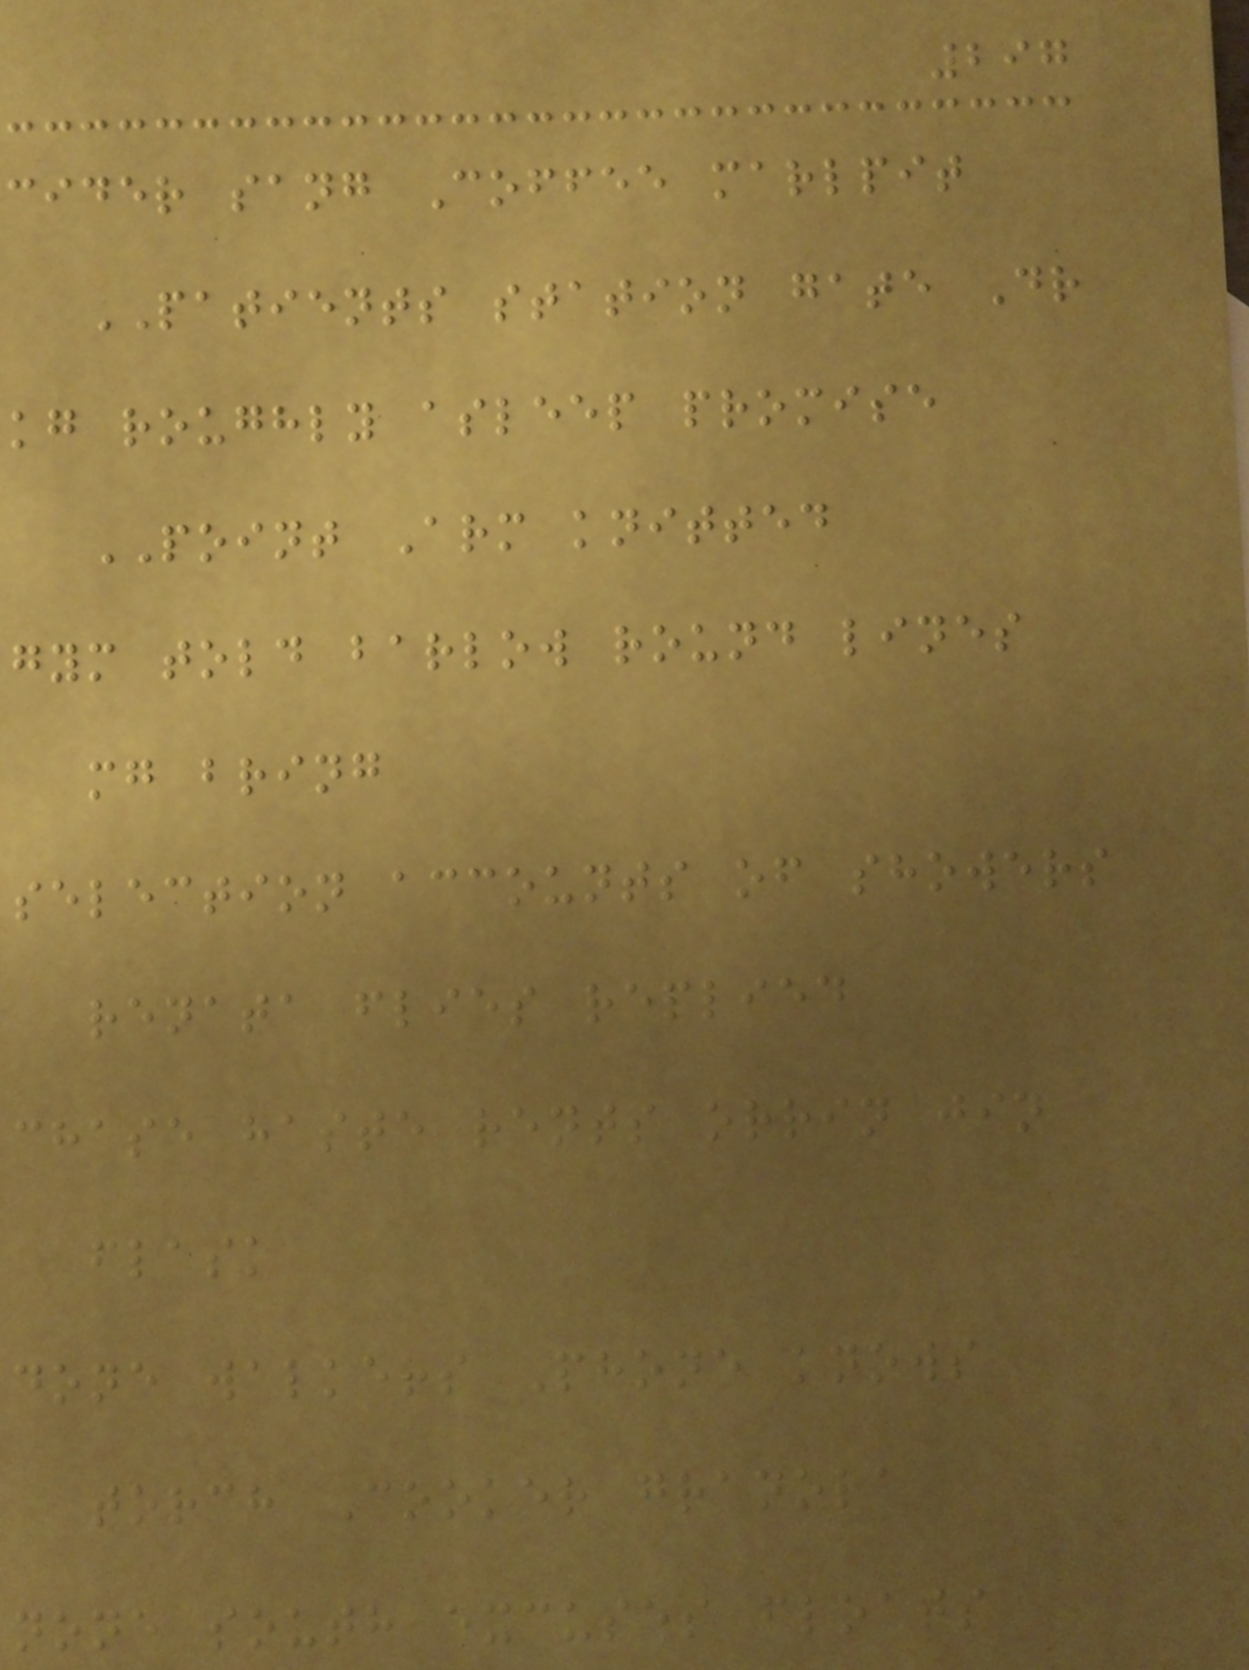297
cider sang Coffee marlpit
PATIENTS station gate Dr
kg roughly asleep promise
POINT Arm knitted
gym told barlow round lines
mg bring
selection accounts of showers
renata flies replied
chase haste rents orrin jin
flask
done walkers Phone knows
torch Cooker granola
none south excuses floats
